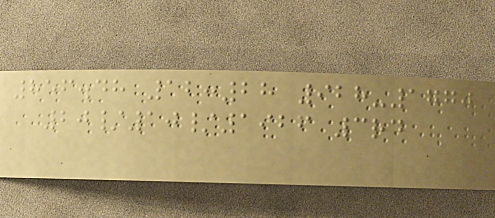856.48 12:28 928-1770
20/10/1926 3rd
